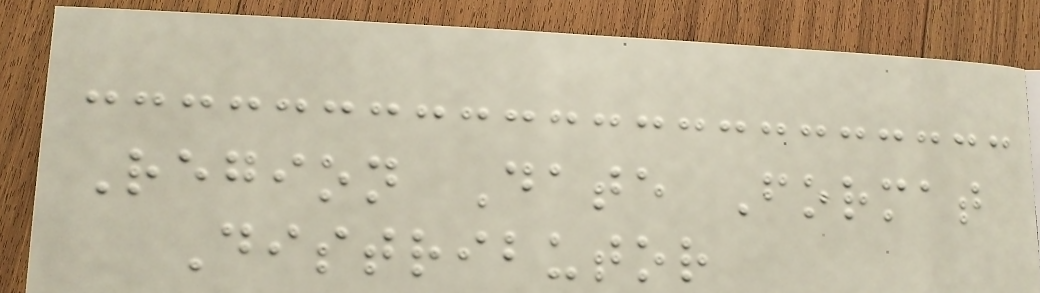Region Date Format
Distributor
